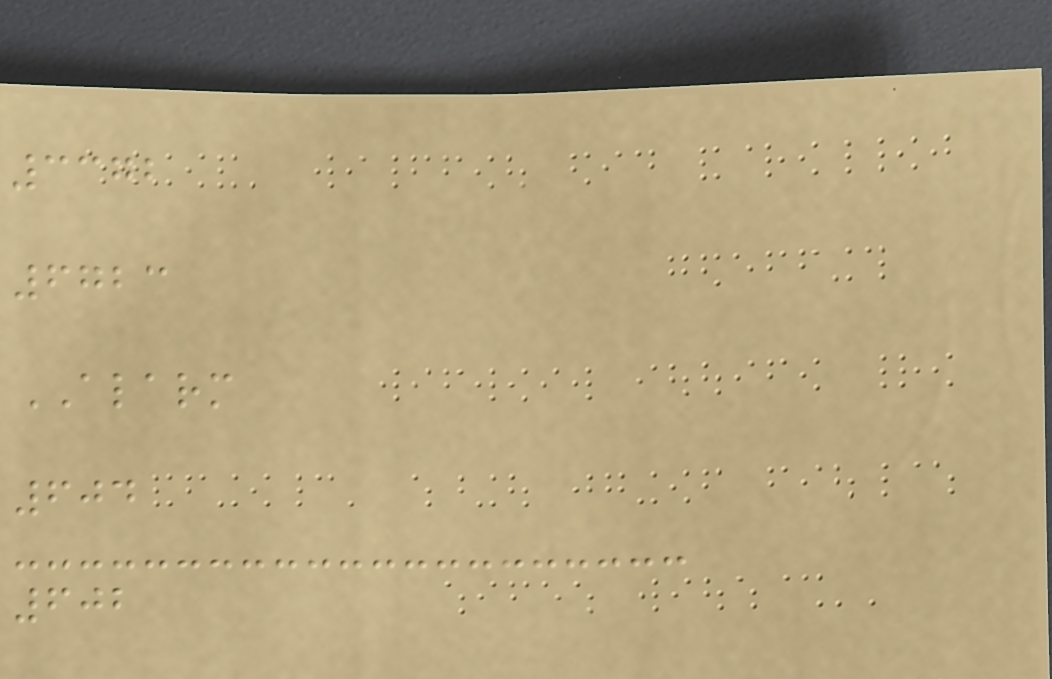3372
6723
ALARM
604
602
